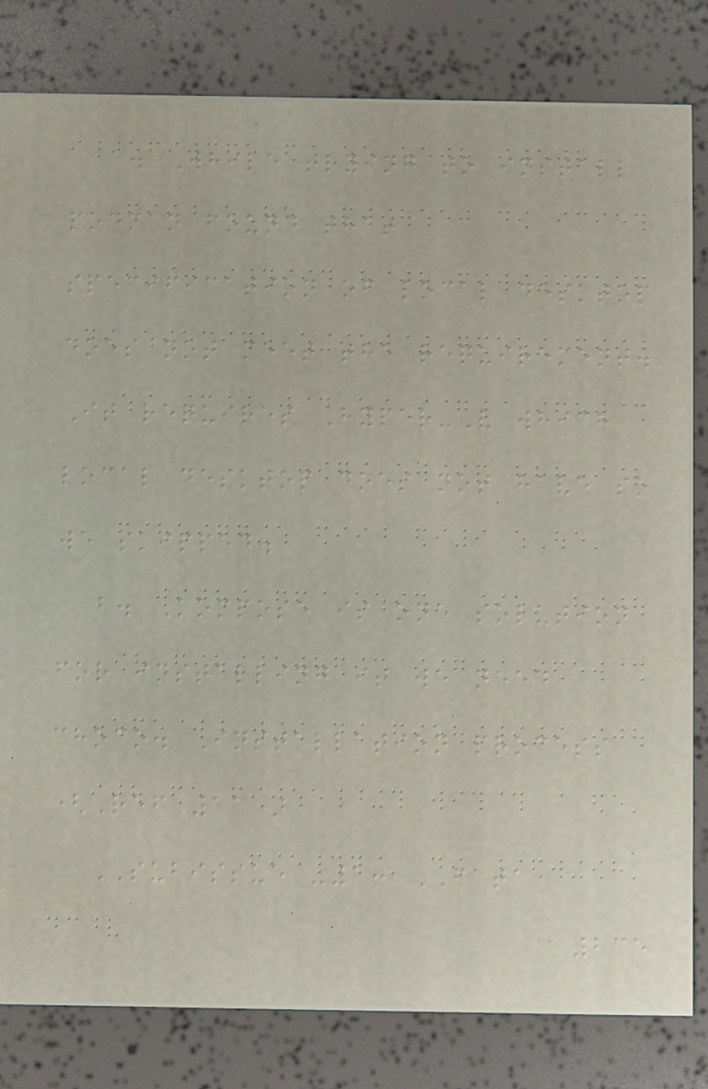a. While trying to install
podman found that
specification of local desktop
does not meet the requirement.
It requires Hyper-V which
local desktop does not have so
we skipped.
b. Kompose is one solution
for installing it we need
choco. Installation process
(Ref 11)
SUBISSUE -1: FATA
235
